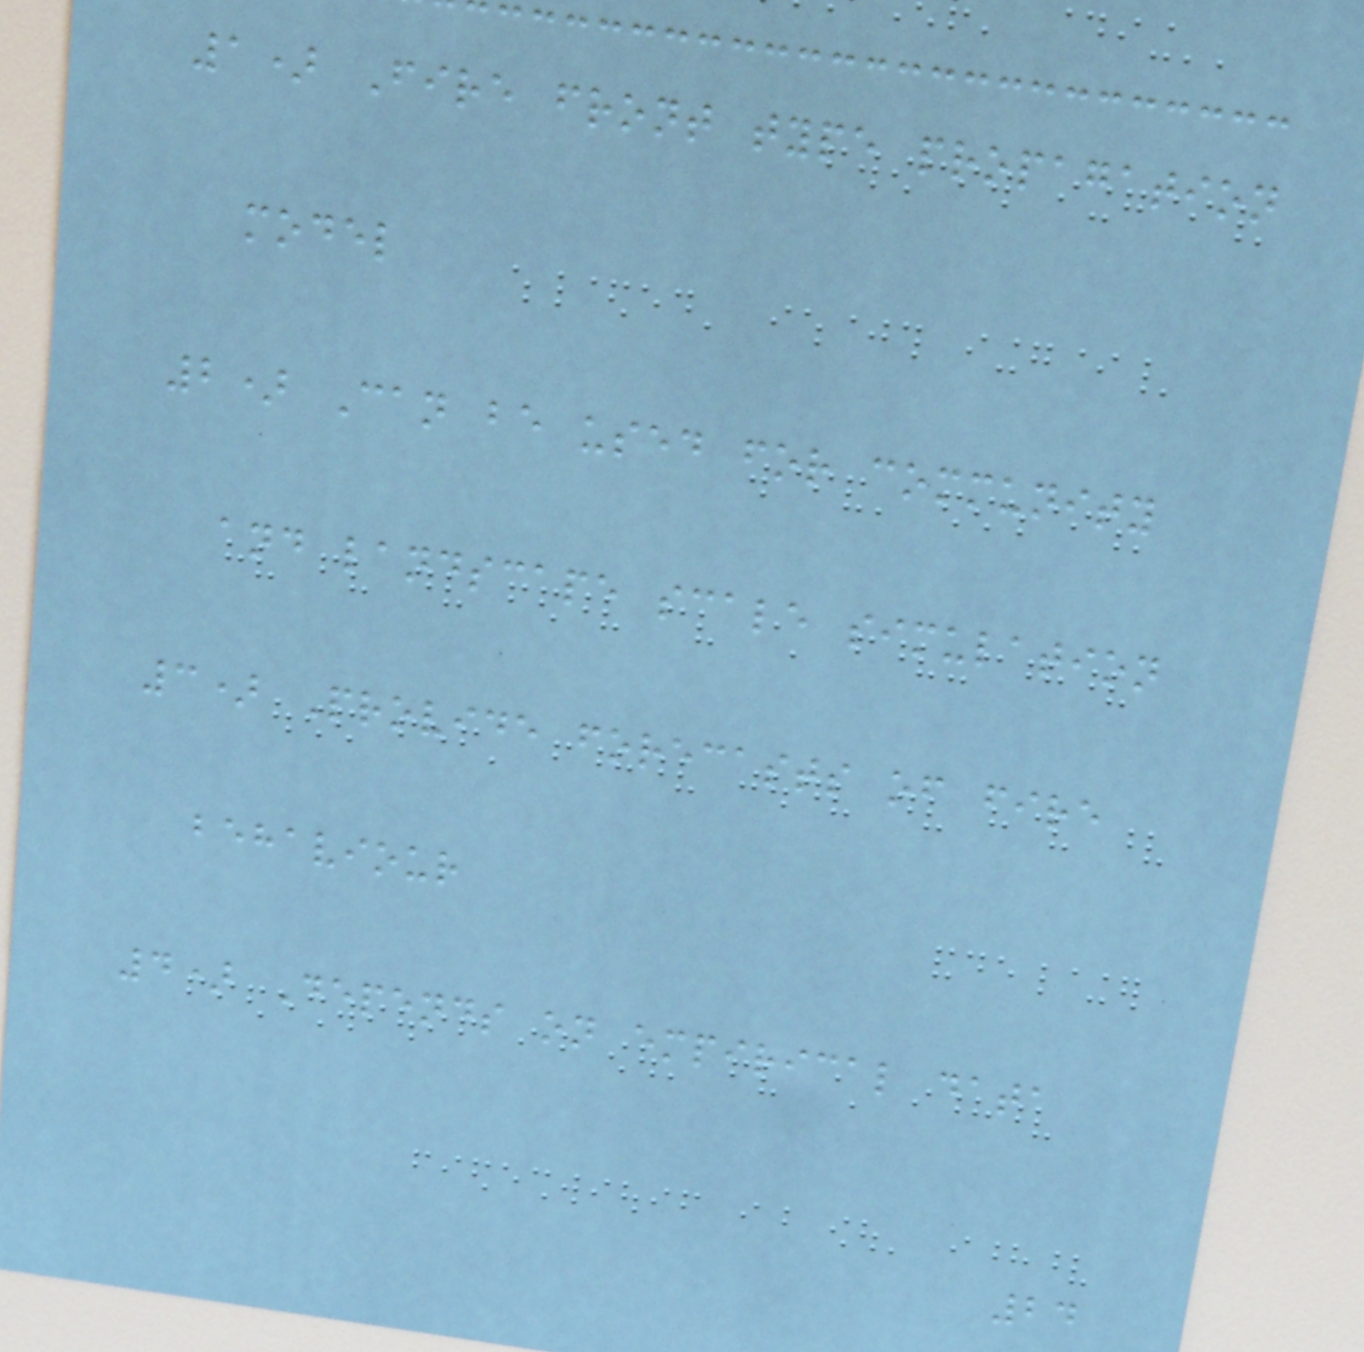1) Fire front type propagation
model
2) Can be used for community
and landscape scale simulation
3) Provide forecasts of fire
behaviour
4) Depends on empirical data
24
